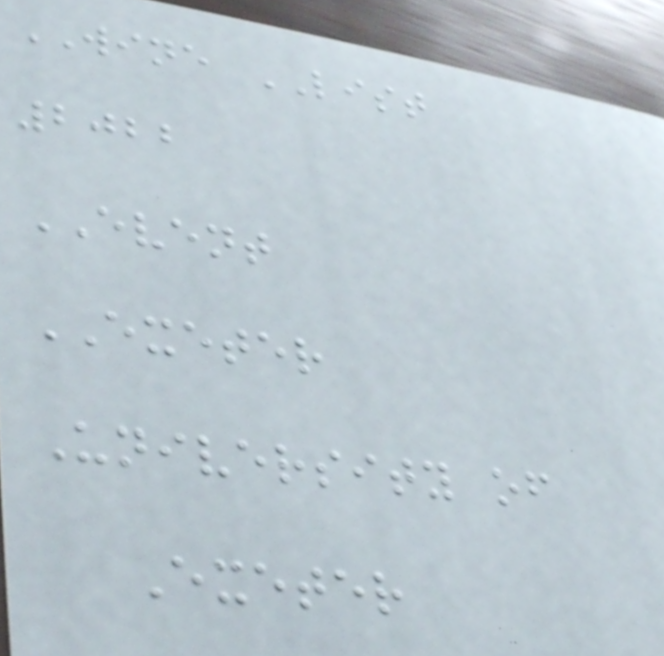WINE LIST
2022
EVENT
EXETER
University of
Exeter
